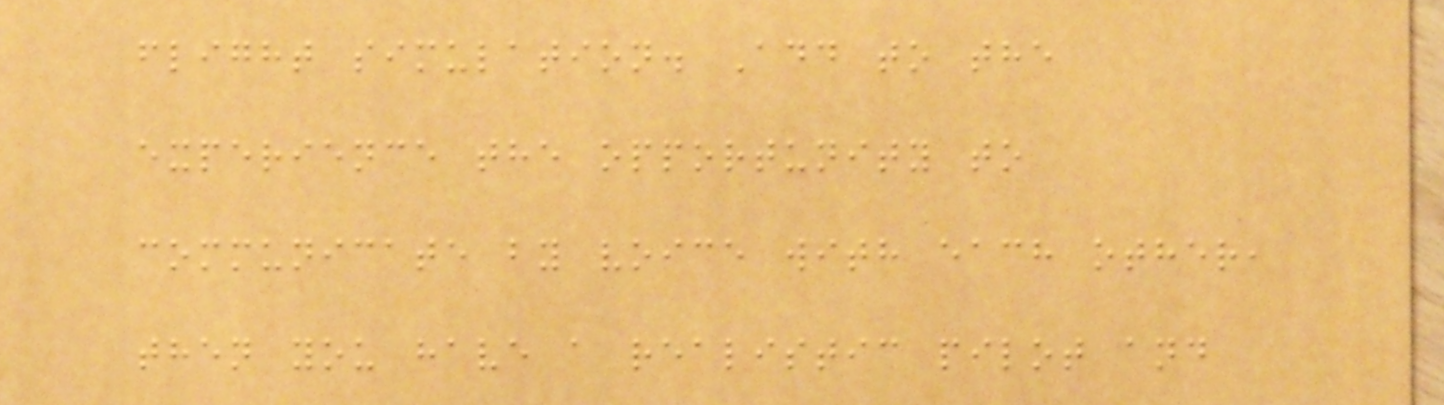flight simulation. Add to the
experience the opportunity to
communicate by voice with each other,
then you have a realistic pilot and
